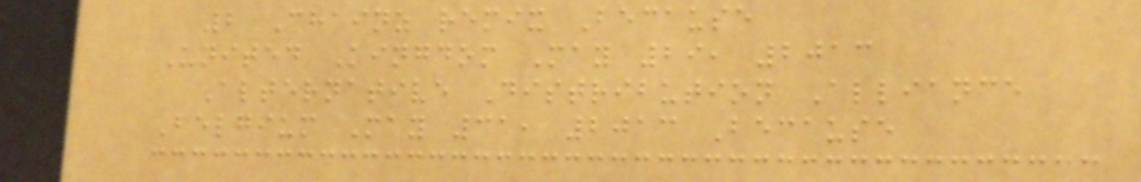2 Chainz remix Because
United Kingdom May 29, 2013
Alternative Distribution Alliance
Belgium May 31, 2013 Because
